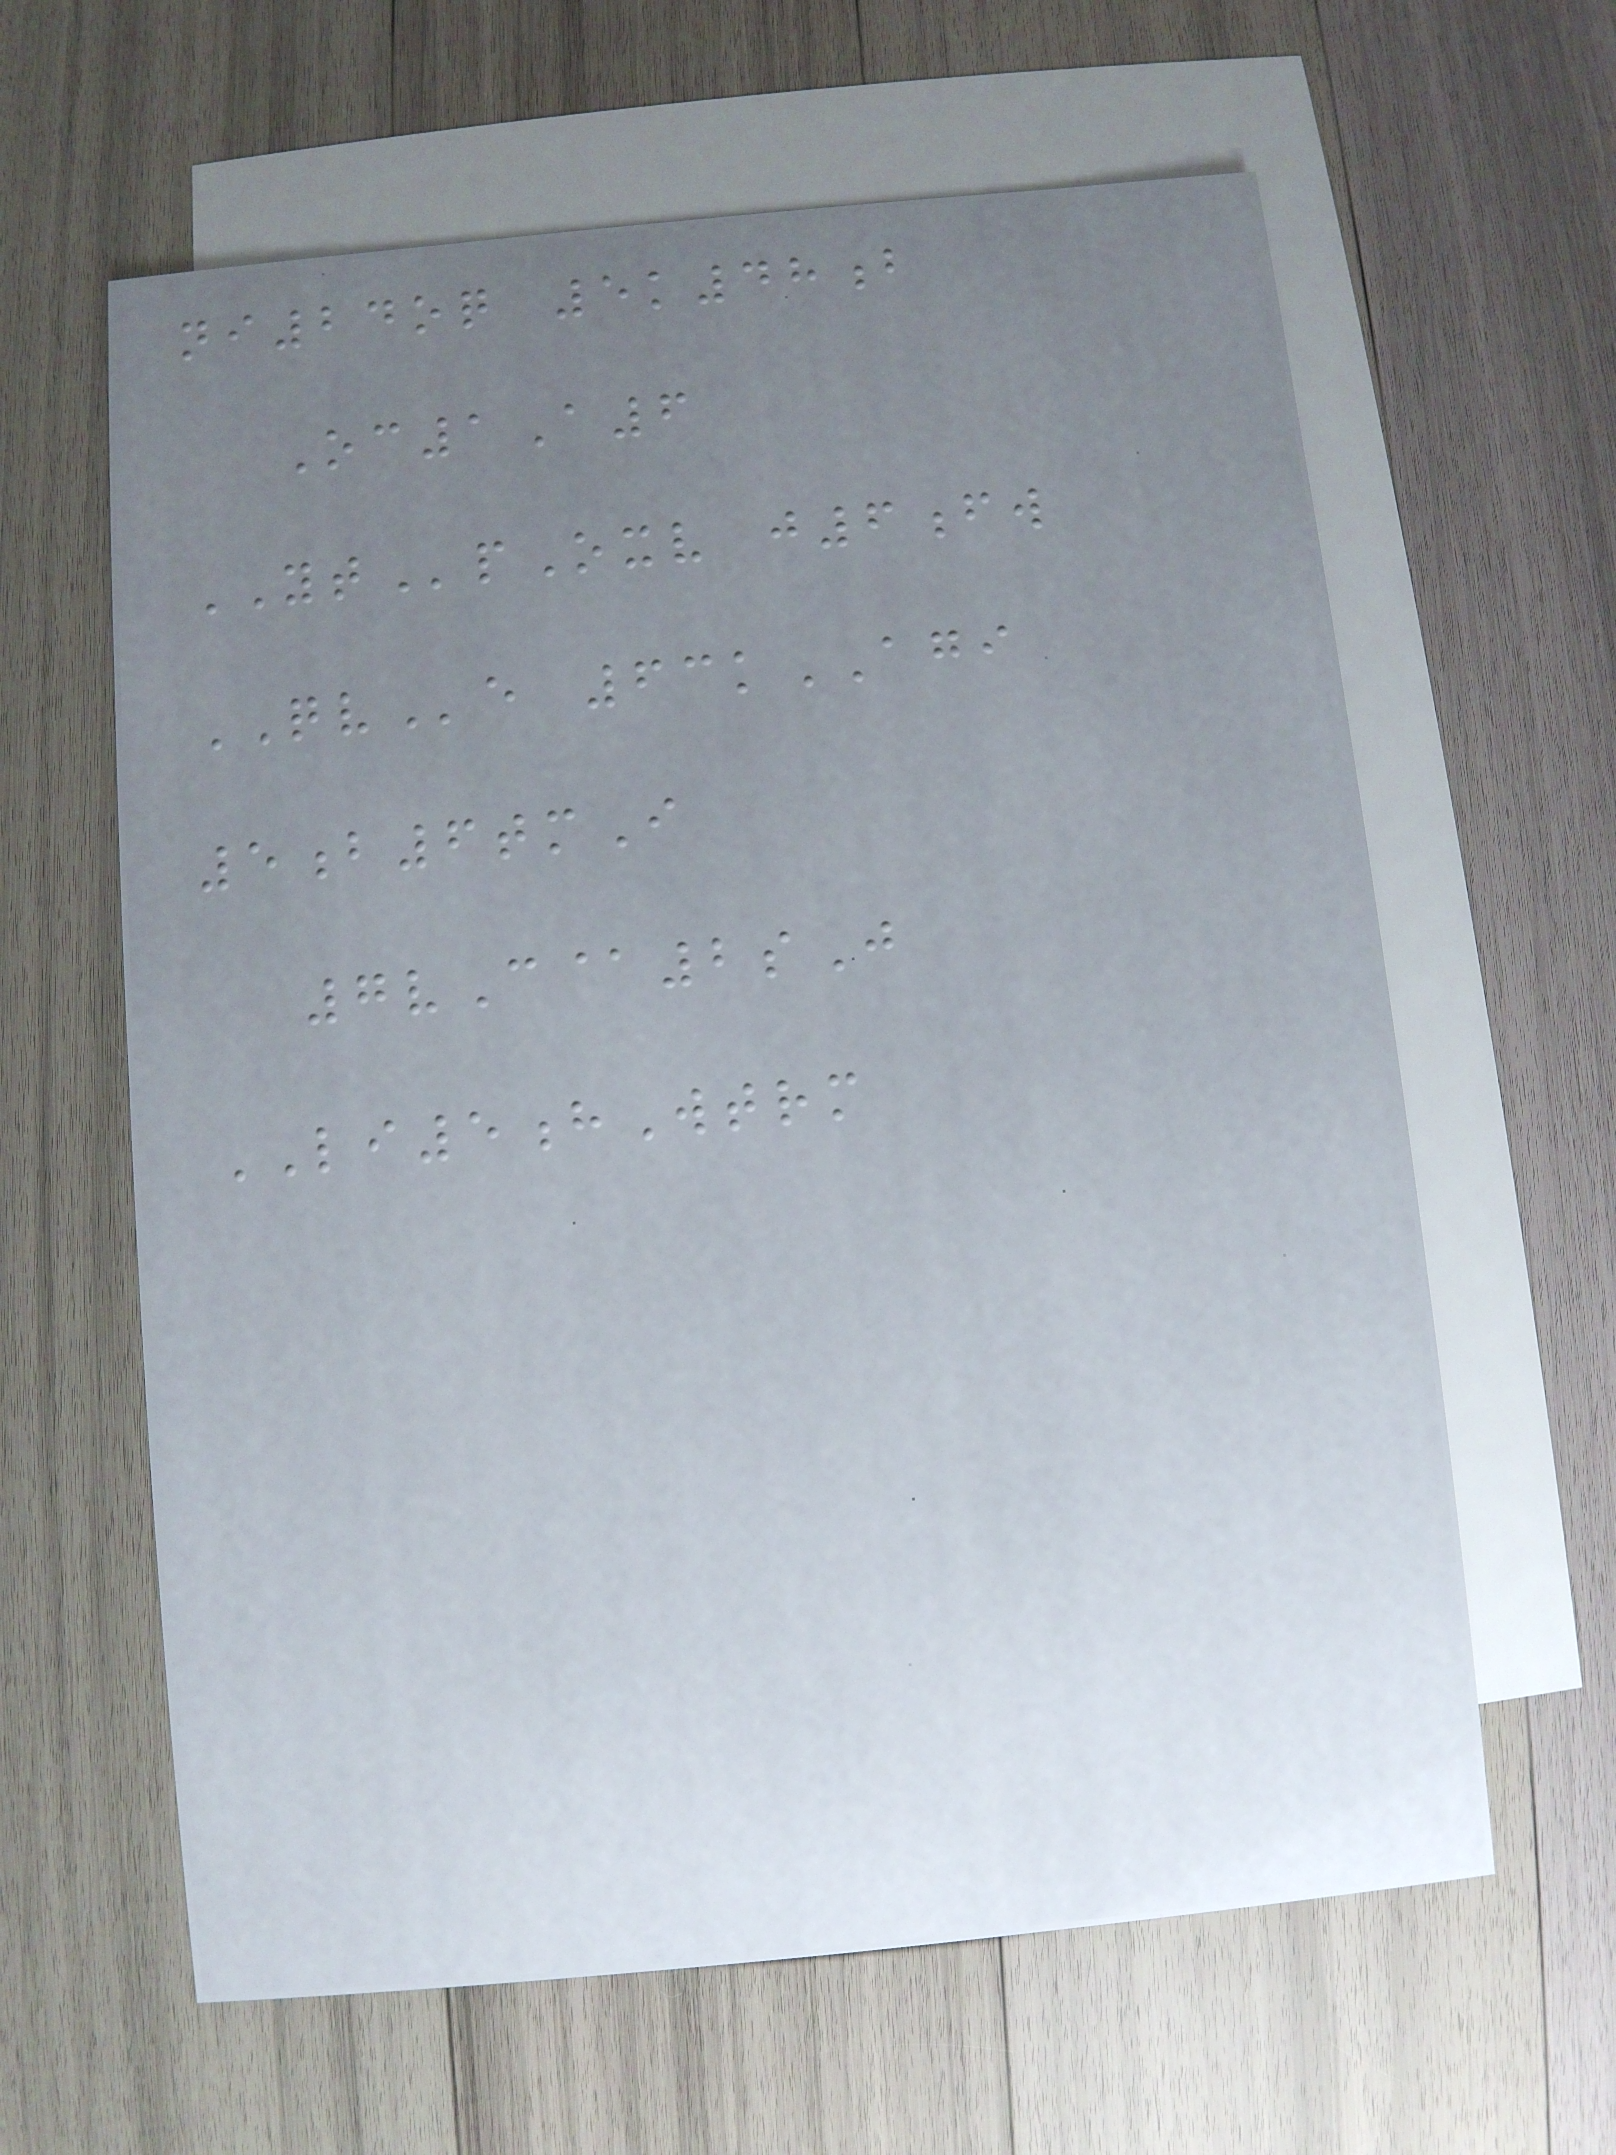ni24oq 5k48b
Oc1A6
YTpOxv j6fw
QVe 63kAGI
5b6tmI
7vC@2sJ
LI5hWtrm
